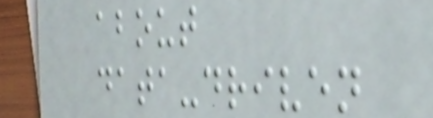about
data-driven
